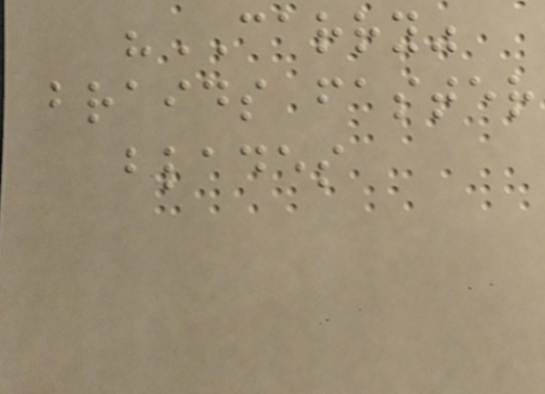"CARRY"
braids faster
blades
